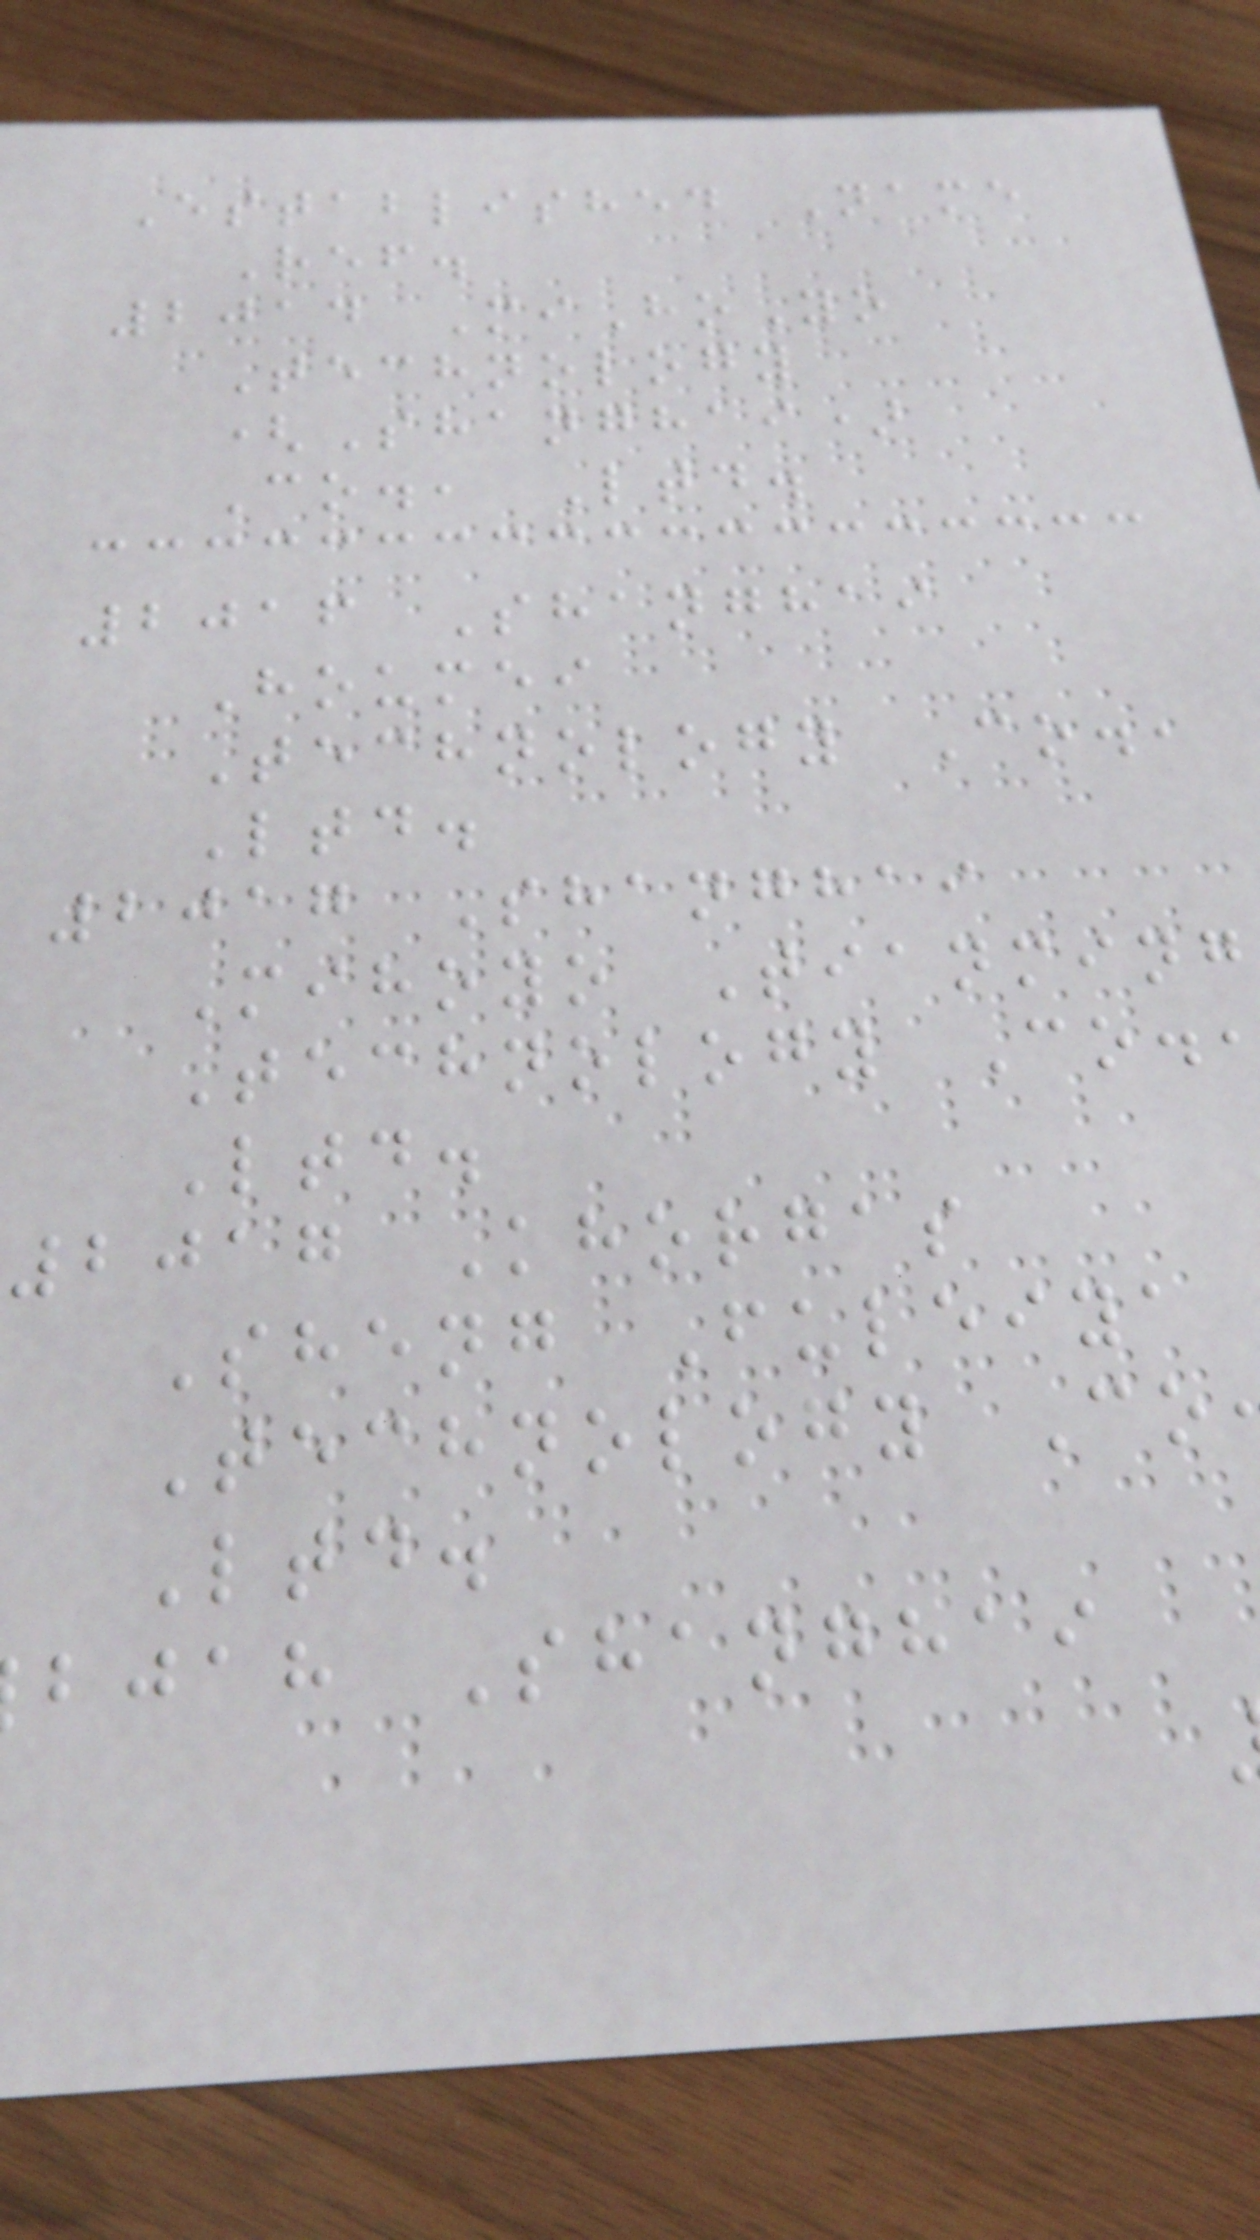Established Name
Ref.
2014 MiHoYo
Technology
(Shanghai)
Co., Ltd.
2016 Shanghai
Houmei
Technology Co.,
Ltd.
2017 Shanghai
Mihoyo Tianming
Technology Co.
Ltd.
2017 Khorgas
Sheng Fuleiya
Technology Co
Ltd.
bjah Shanghai
